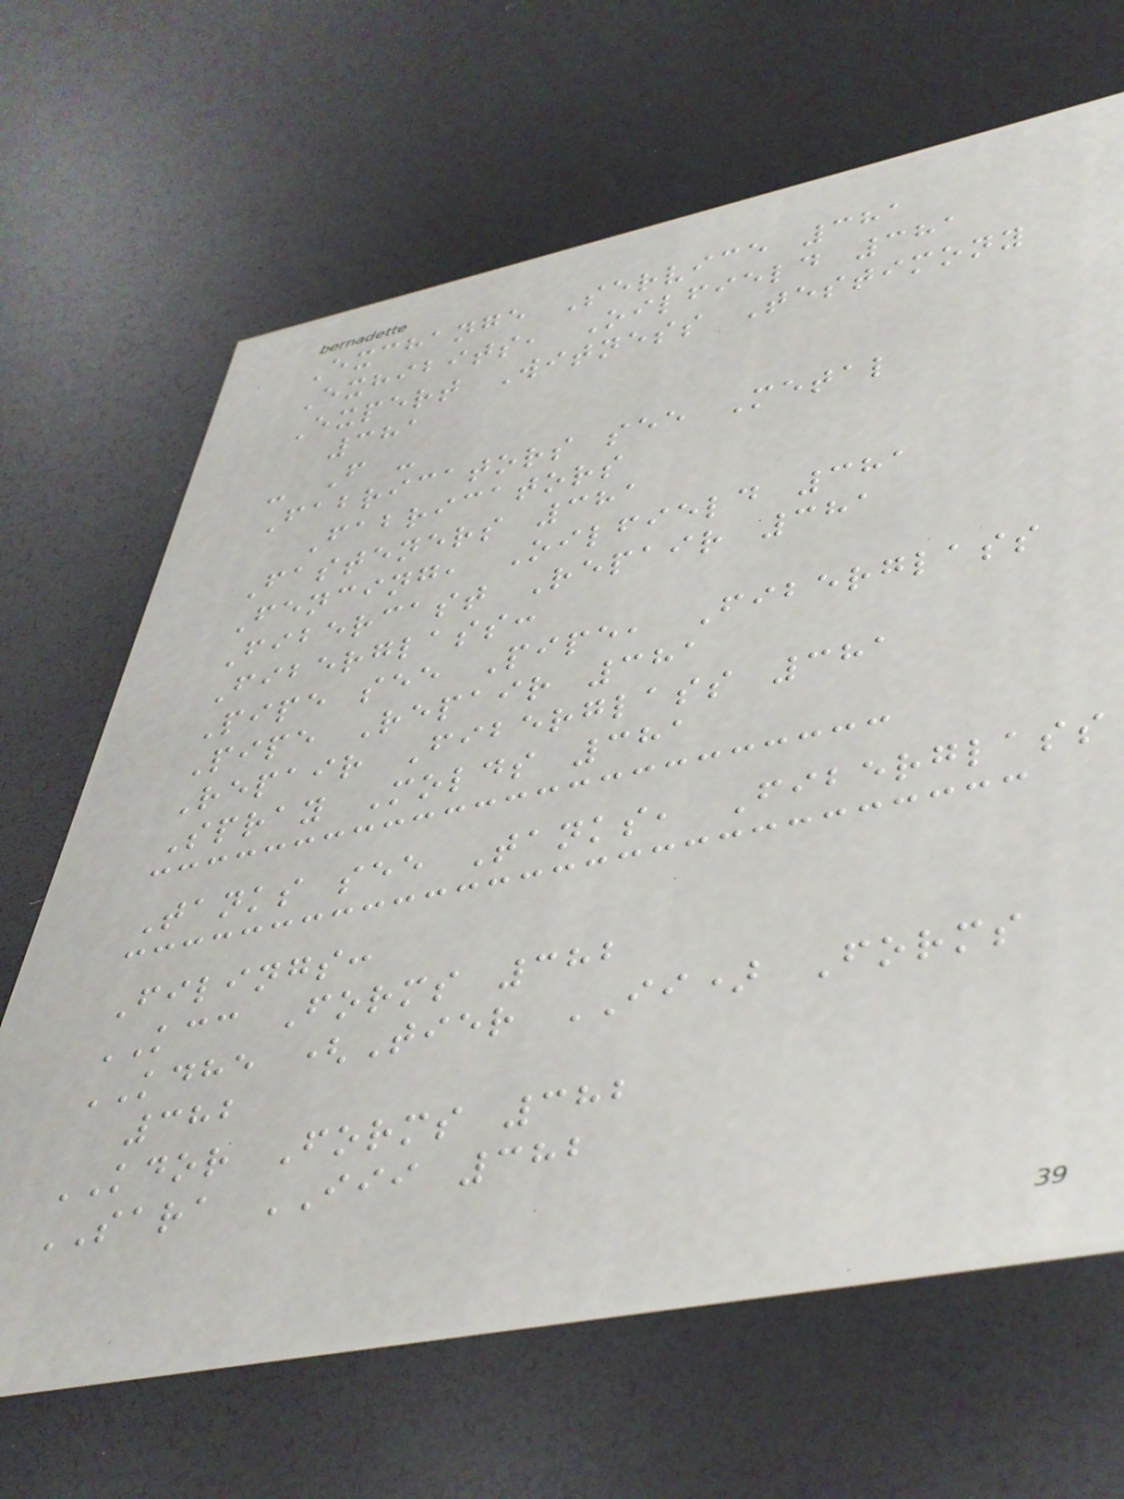Exchange Service 381
Exhibits, Oilfield 381
Expert Witness Testimony
381
- F -
Fabricators see Metal
Fabricators
Fasteners 381
Fencing, Oilfield 381
Fibercast Repair 381
Fiberglass:
Pipe see Pipe, Fiberglass
Pipe Repair 381
Repair Fiberglass 381
Spray Molds 381
Tanks see Tanks, Fiberglass
Filings:
KCC Forms 382
KDHE (Tier II) Forms
382
KDOR Forms 382
SARA III 382
